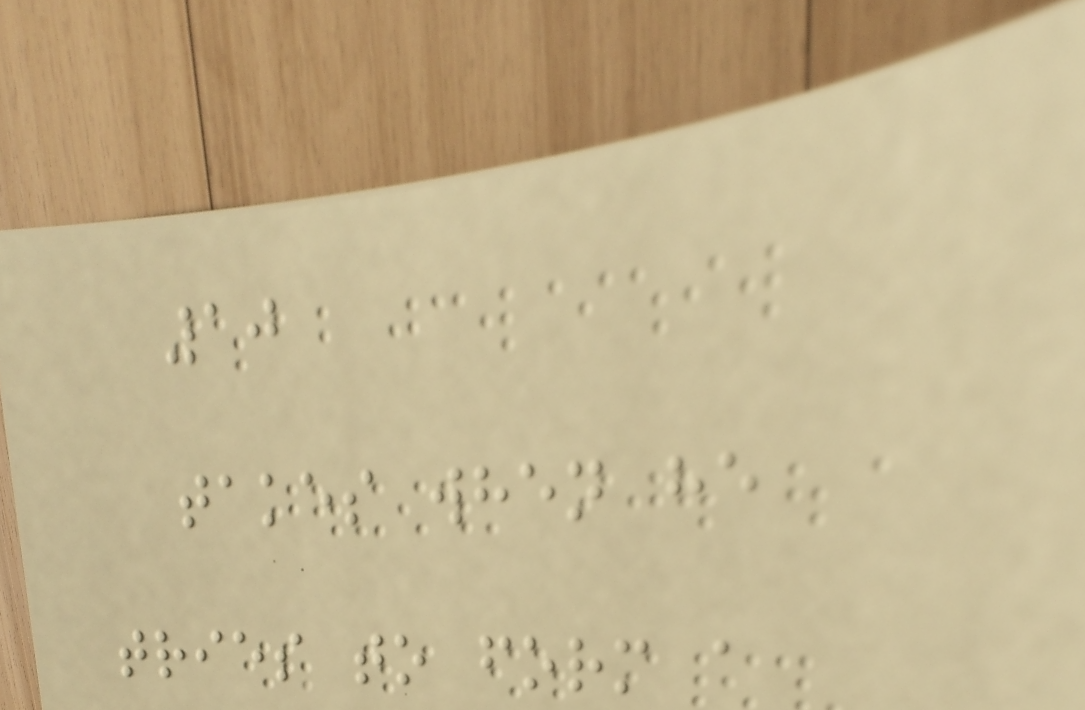10
takes when he
tries to form a
